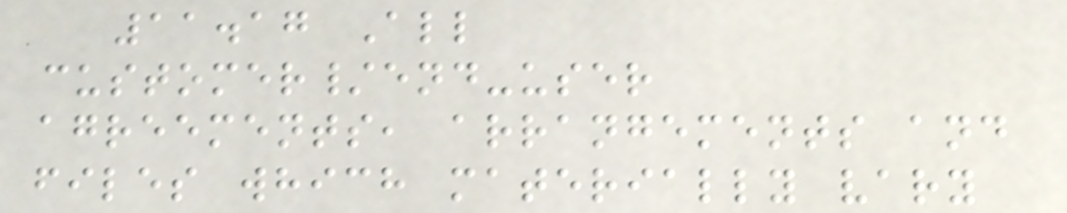11.17 All
customer/end-user
agreements, arrangements and
files which materially vary
